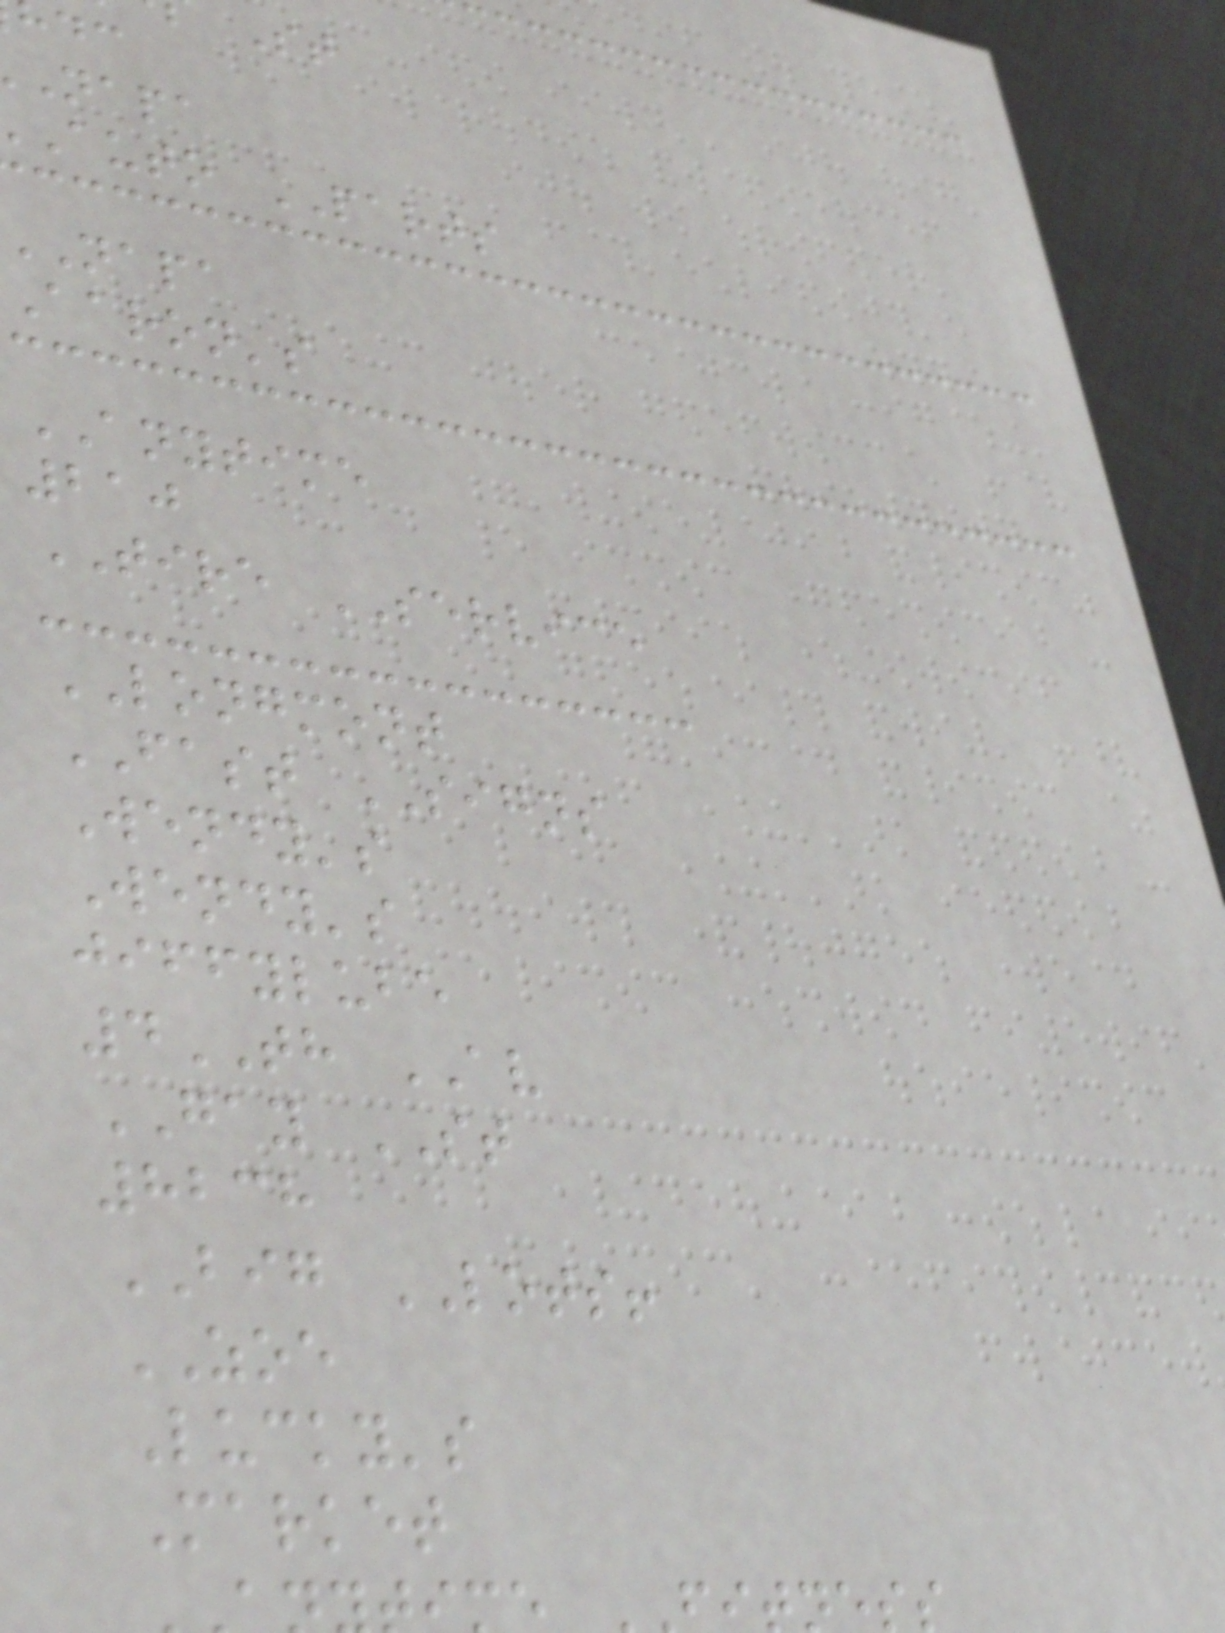napa
auto PARTS
napa
Aaron's
ANYTIME
210
TIRE SERVICE
LONGMONT
FAST SIGNS
Wendy's
Wendy's
jiffylube
4TH AV
GAY ST
8238
BIG LOTS!
ZOE
Lucky's
Market
